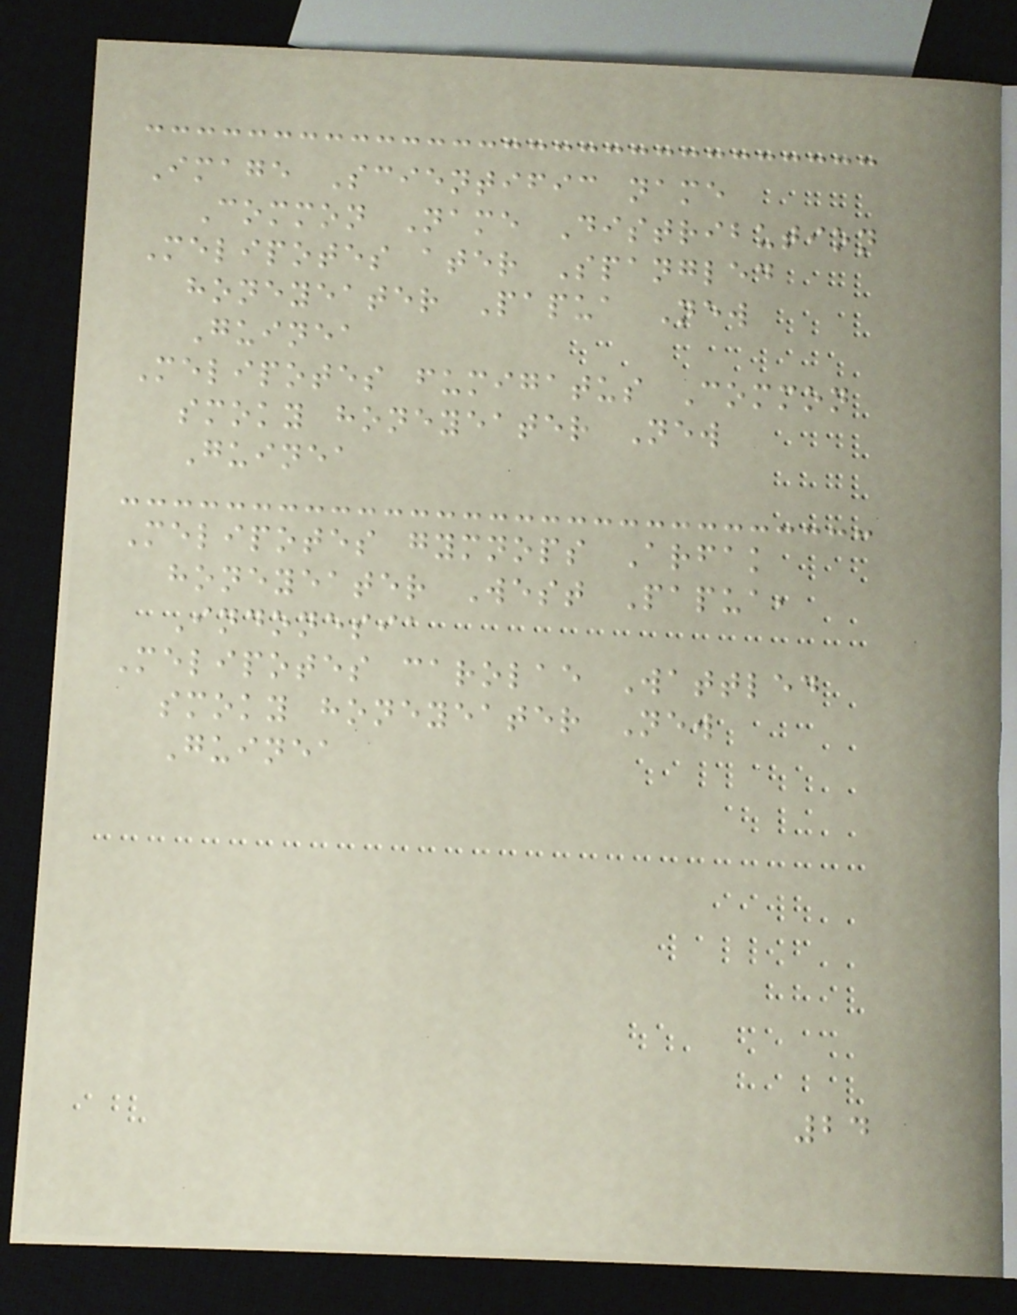Image Scientific name
Common Name Distribution
Melipotes ater Spangled
honeyeater Papua New
Guinea
Melipotes fumigatus Common
smoky honeyeater New
Guinea
Melipotes gymnops Arfak
honeyeater West Papua,
Indonesia
Melipotes carolae Wattled
smoky honeyeater New
Guinea
24
